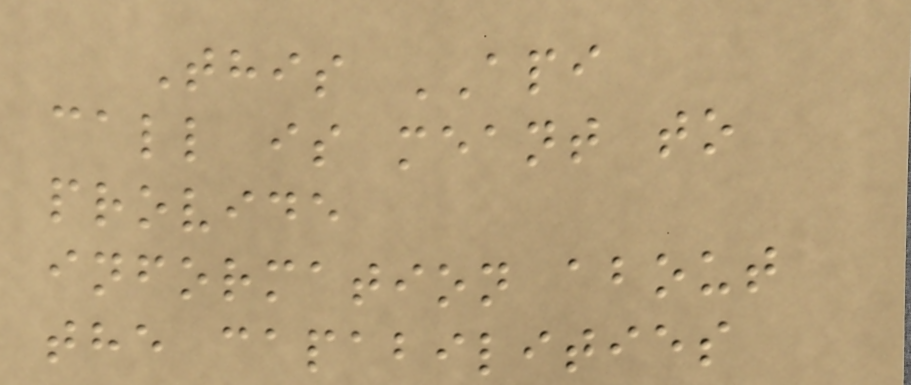This API
call is meant to
provide
information about
the capabilities
